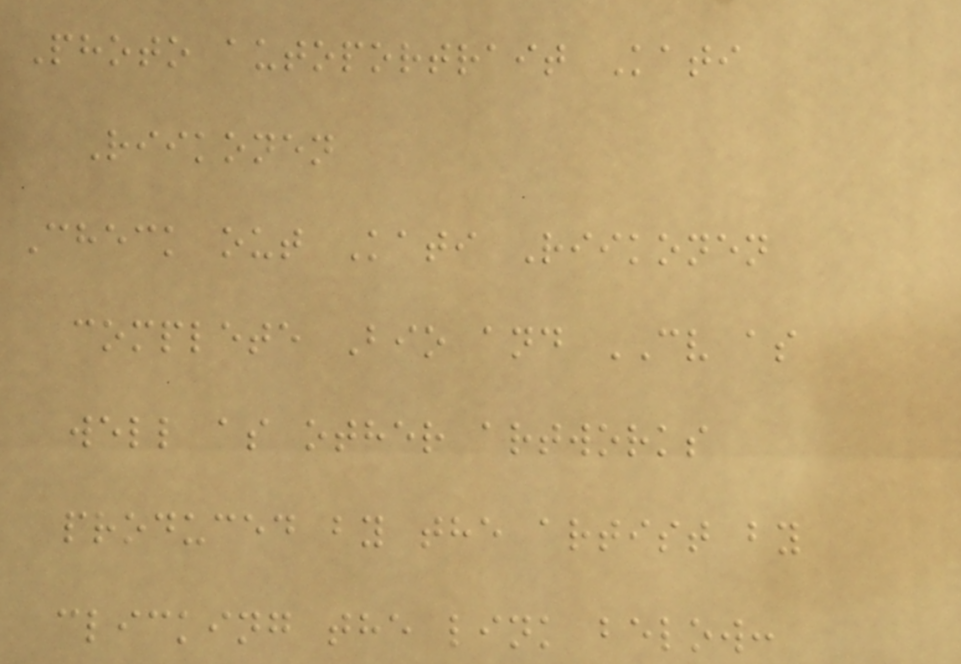Photo autoportrait Kati
Riikonen
Check out Kati Riikonen
complete Bio and CV as
well as other artworks
produced by the artist by
clicking the link below:
